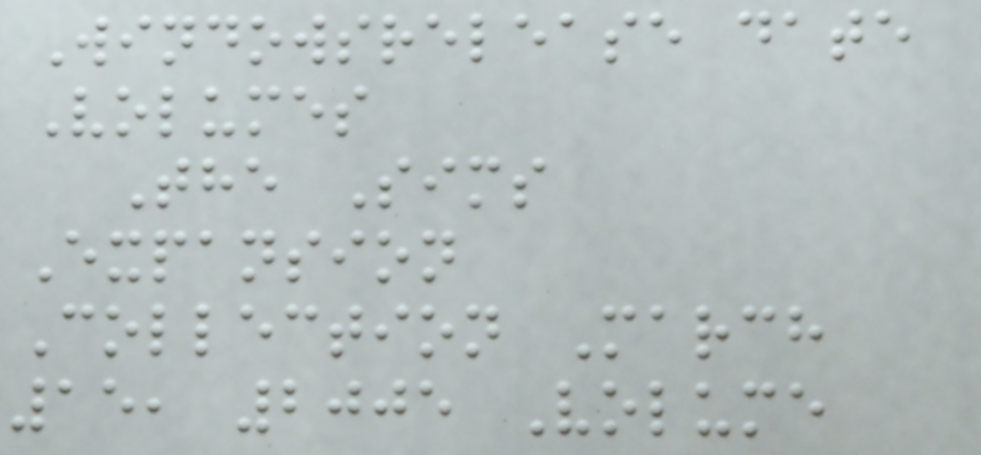Windowsrelease date
Volumes
The Sims
Expansion
Collection March
15, 2005 Volume
